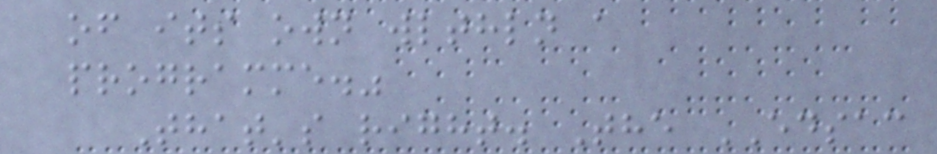of its own wlthln a
programme."
That's right. The EDSAC
